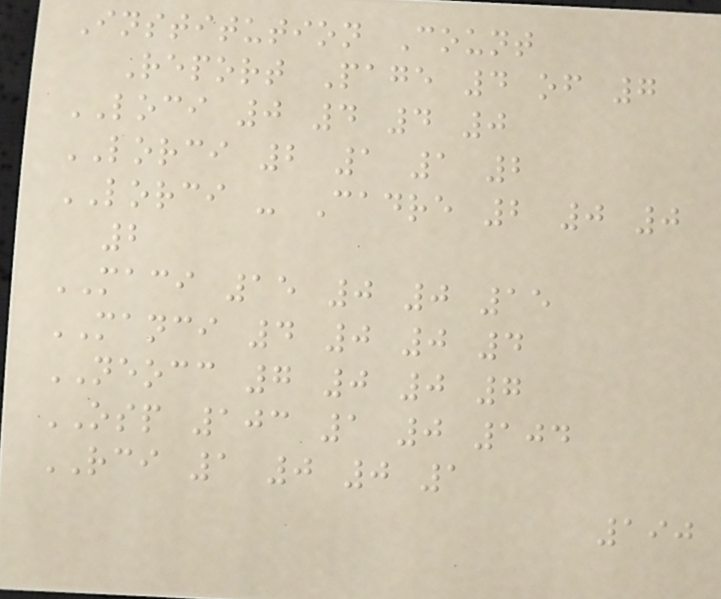Institution Count
Report Page 4 of 7
LOCI 0 4 4 0
LORCI 2 1 1 2
LORCI - Cadre 2 0 0
2
MACI 15 0 0 15
MANCI 4 0 0 4
NEOCC 7 0 0 7
OSP 103 1 0 104
RCI 1 0 0 1
190
